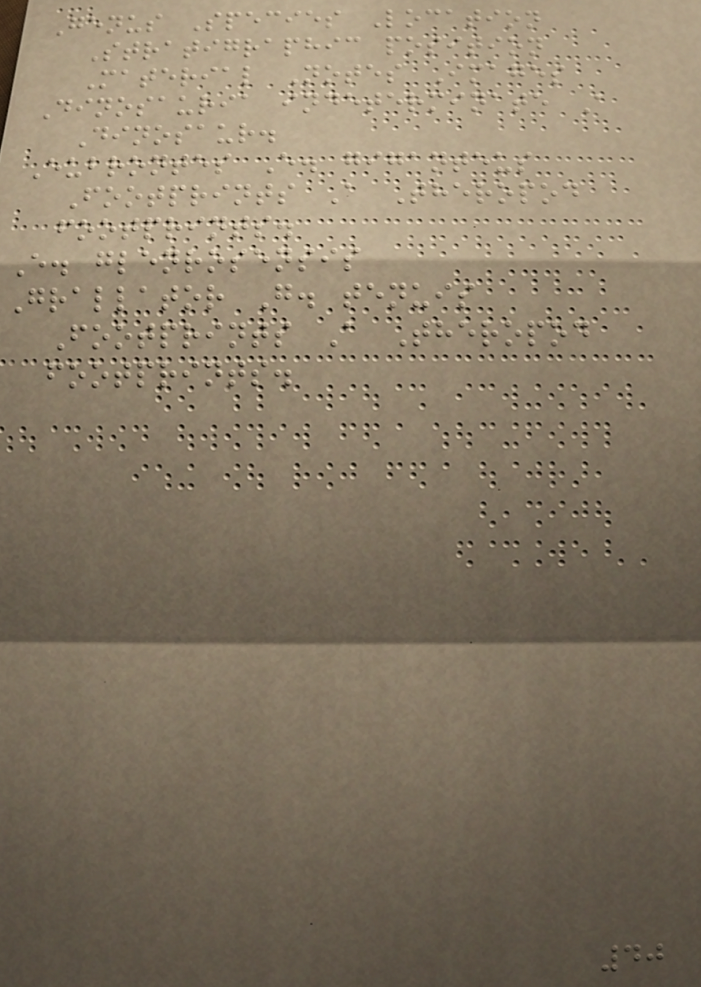Genus Species Location
Stratigraphic position
Material Notes Images
Dinosauria indeterminate A
Dinosaur.
Eubrontes E. giganteus
Footprints A Theropod
footprints.
E. glenrosensis
Grallator G. tenuis
Footprints A Theropod
footprints.
40
